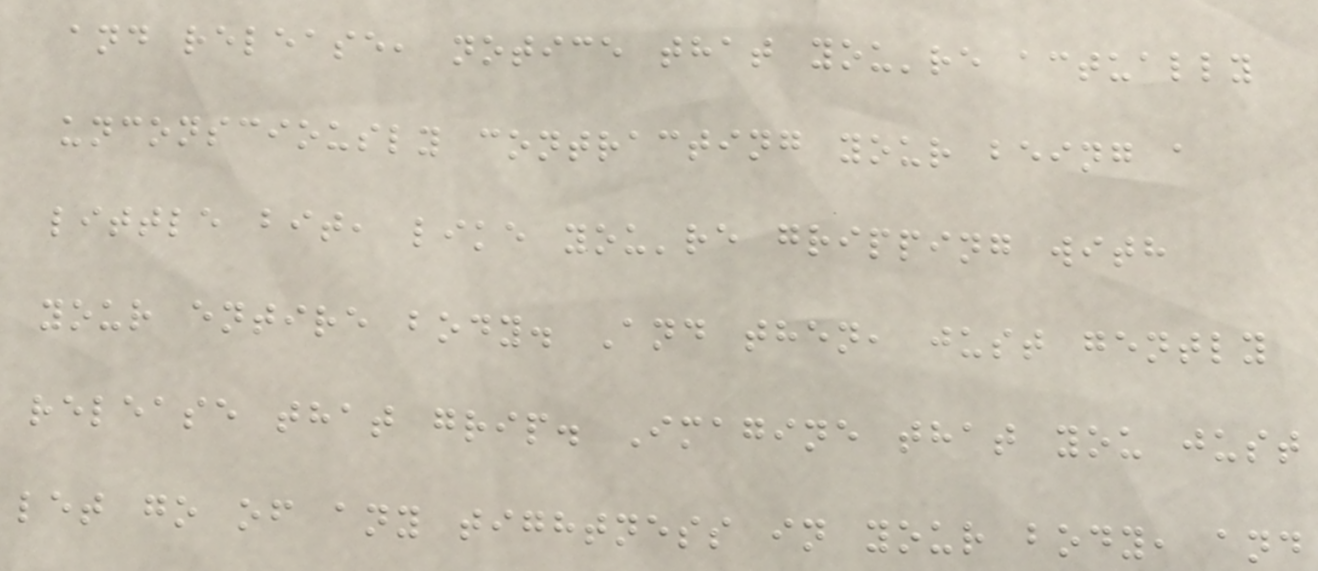and release, notice that you're actually
unconsciously contracting your being a
little bit, like you're gripping with
your entire body. And then, just gently
release that grip. Imagine that you just
let go of any tightness in your body, and
